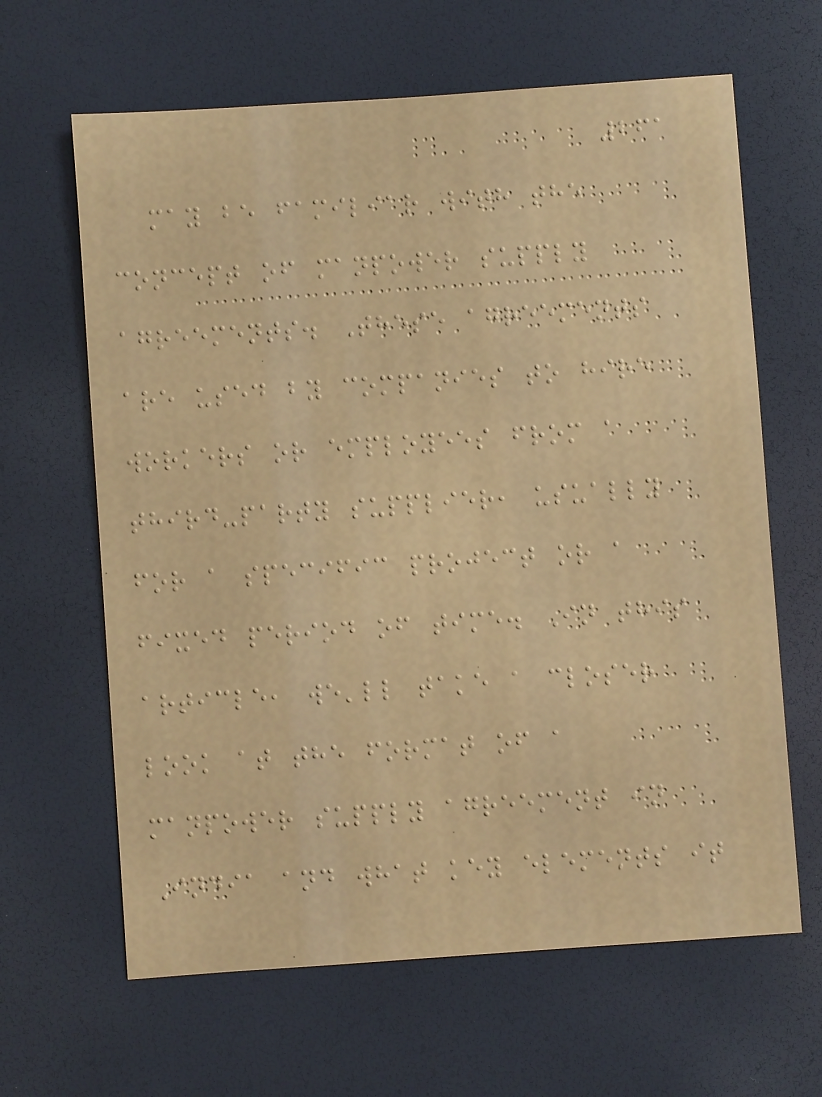261
may be familiar with the
concept of manpower supply
agreements. These agreements
are used by companies to hire
workers or employees from a
third-party supplier, usually
for a specific project or a
fixed period of time. In this
article, we'll take a closer
look at the format of a
manpower supply agreement in
India and what key elements it
